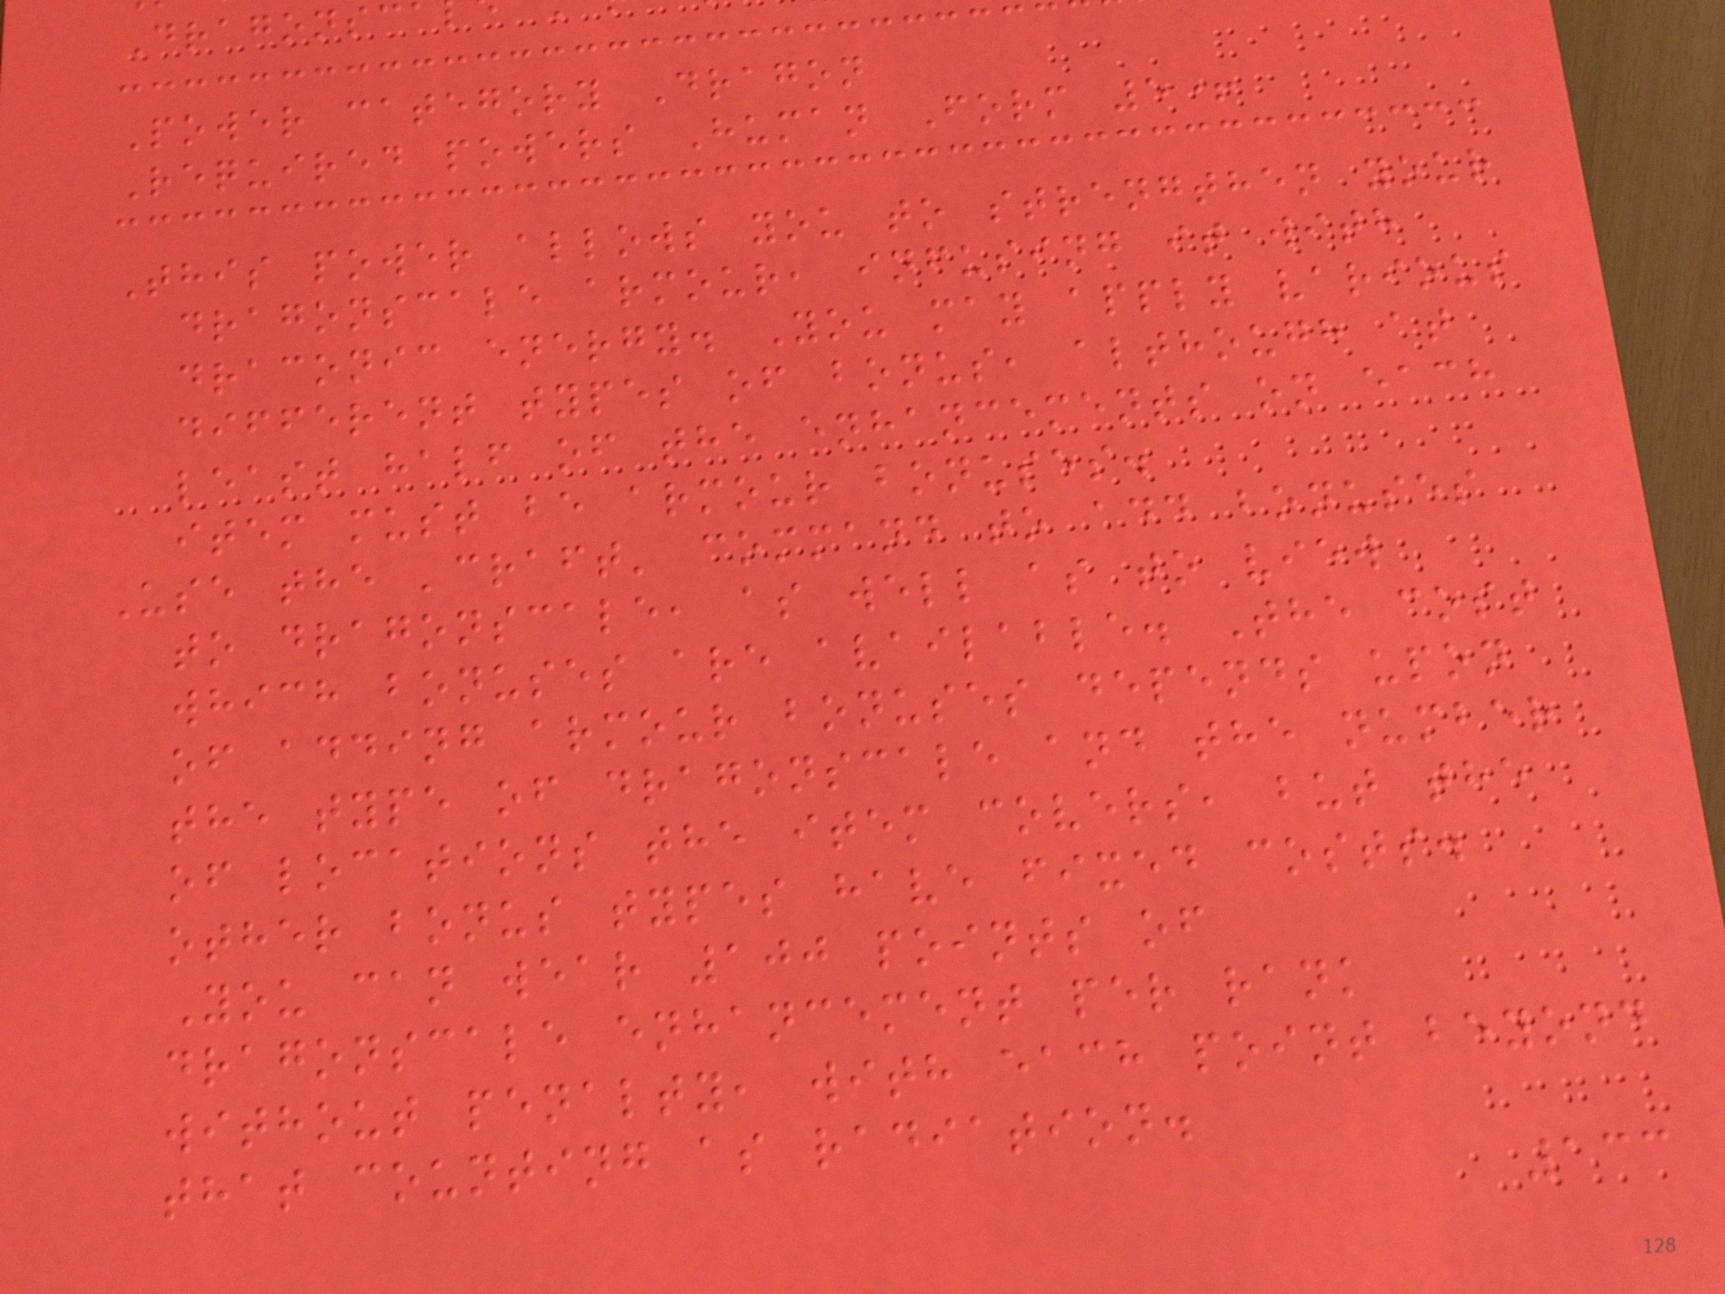Dragonsc
Power category Dragon
Required powers Human Form 5+
This power allows you to strengthen your
dragonscale armour, infusing it with
draconic energy. You may apply various
different types of bonus, although at
least half of the enhancements on each
item must be armour bonuses.
Use the 'craft' command to add bonuses
to dragonscale, as well as to view
which bonuses are available. The cost
of adding armour bonuses depends upon
the type of dragonscale and the number
of locations the item covers, but the
other bonus types have fixed costs.
You can wear 100 points of
dragonscale enhancement per rank
without penalty, with each point beyond
that counting as radiation.
133
